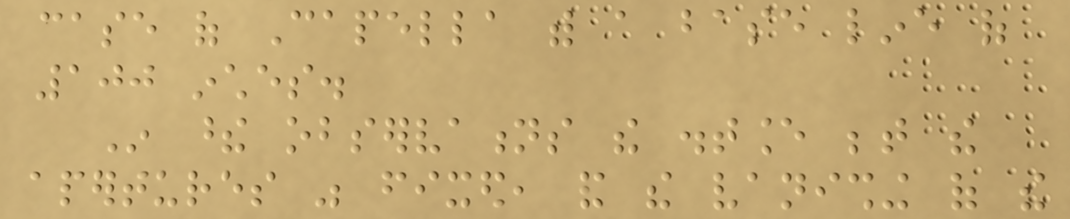case of Capella with a base line of
100 inches.
In these observations the distance between the
apertures was fixed, and the vanishing of the
